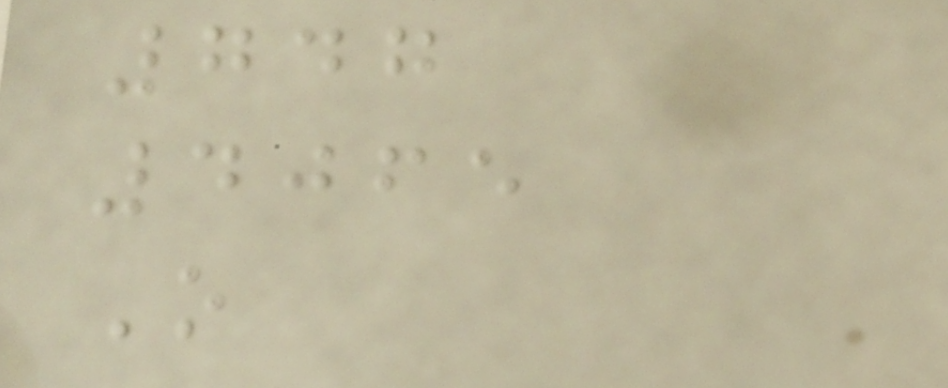747
4065
O
